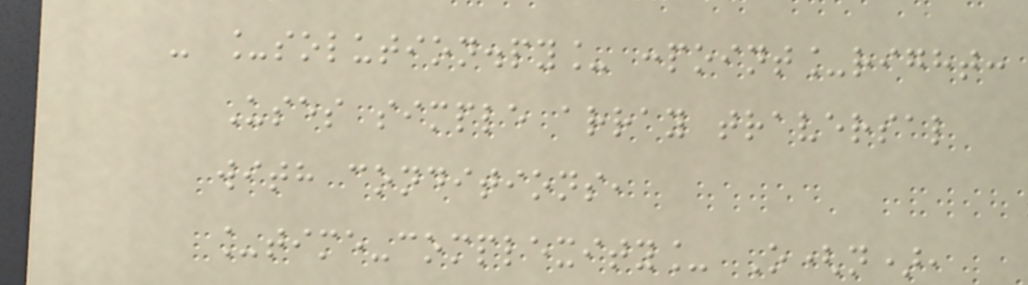- _solution.py_ :point_right:
Uses simple array traversal
with conditions,
_time-complexity_ O(n),
